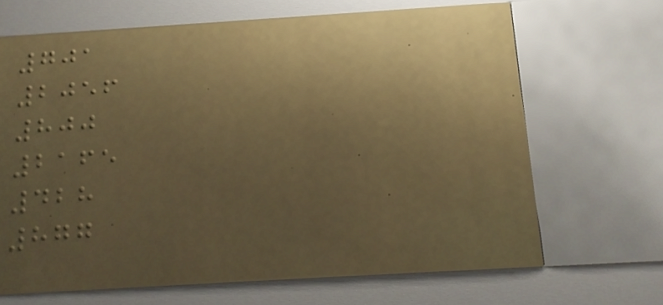701
2056
800
2165
428
877
